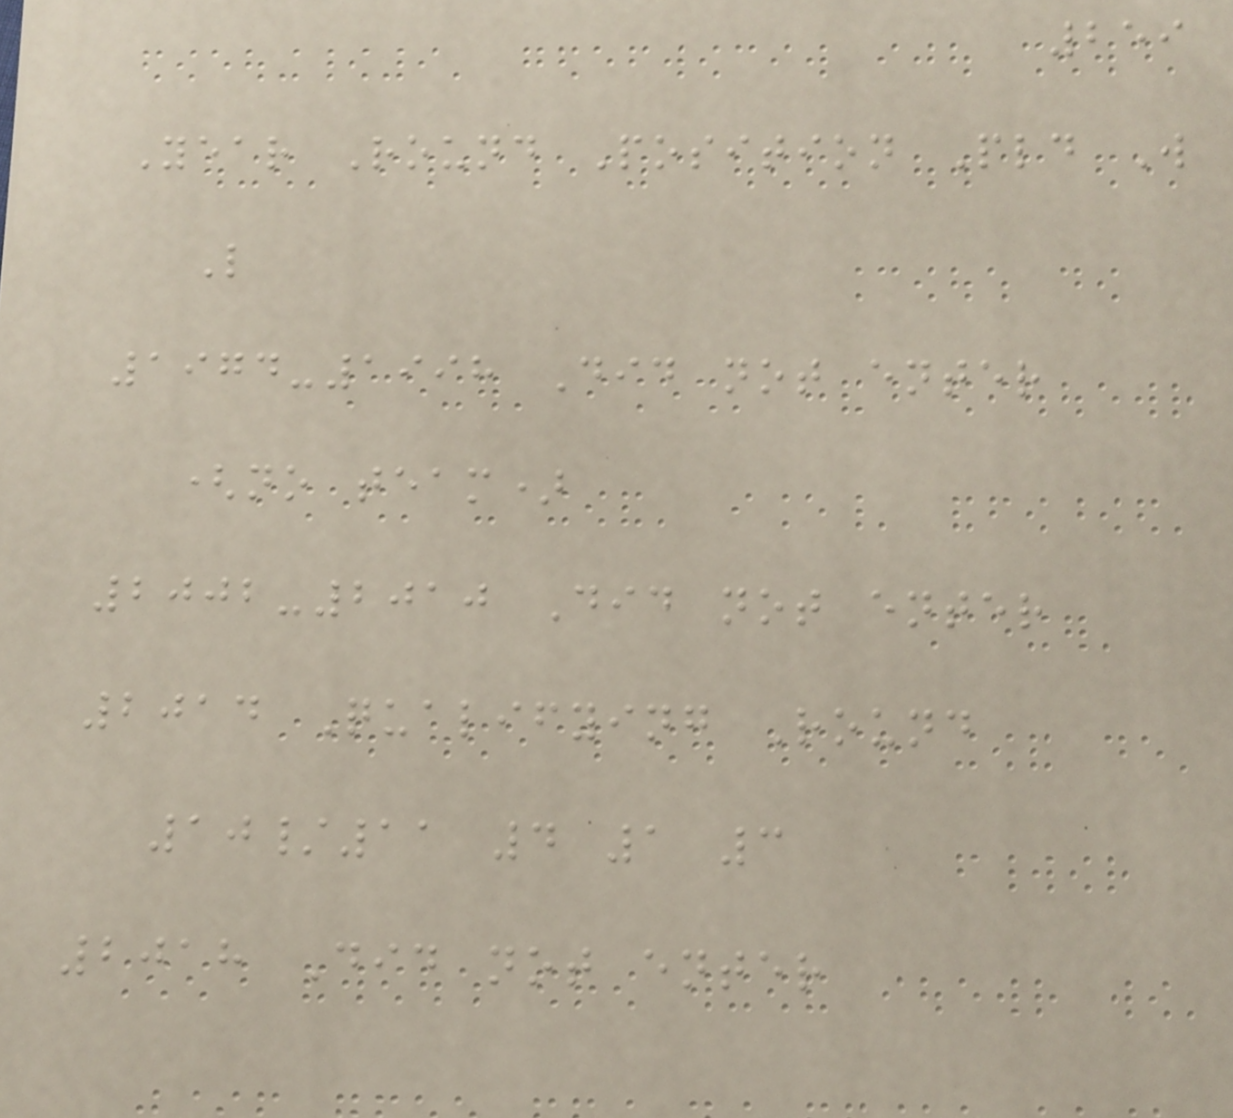259
Year Round Position Pld W
L
1974-1998 Did not enter
(no team)
2002-2010 Did not enter
2014 Qualifying Round
10/11 4 1 3
2018 Did not enter
